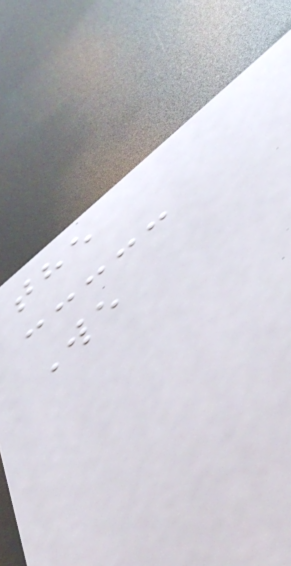the
We
